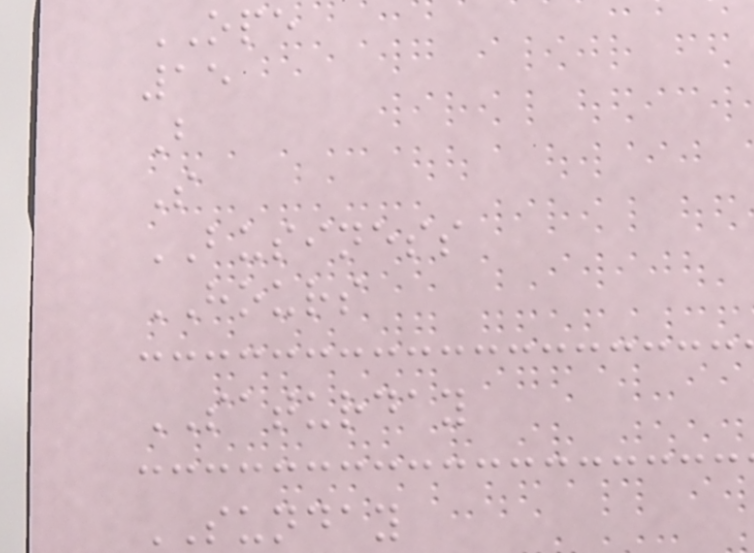OPE
15
B
S
BUSINESS
HOURS
SATURDAY
SUNDAY
